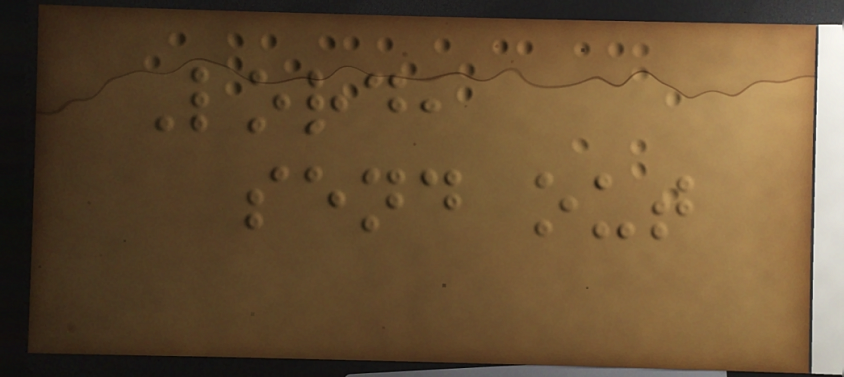Lord,
send out
